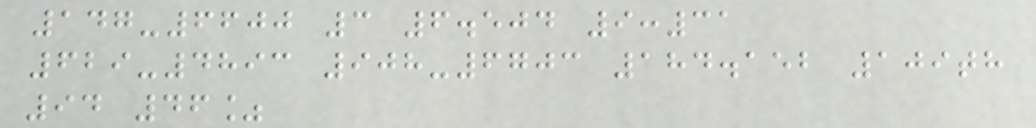147-6600 3 6.504 9:31
629-4893 908-6703 184.152 109th
94 46%
